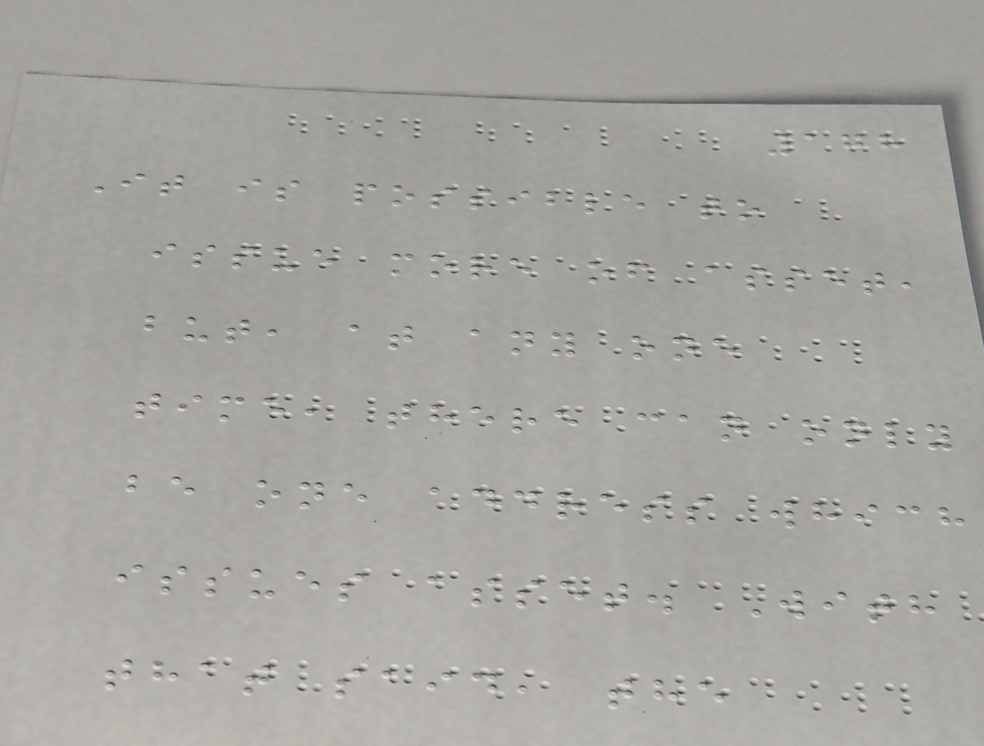178
It is possible to
issue more of asset,
but, at any one
time, there can only
be one address which
issues asset. With
that said, the
